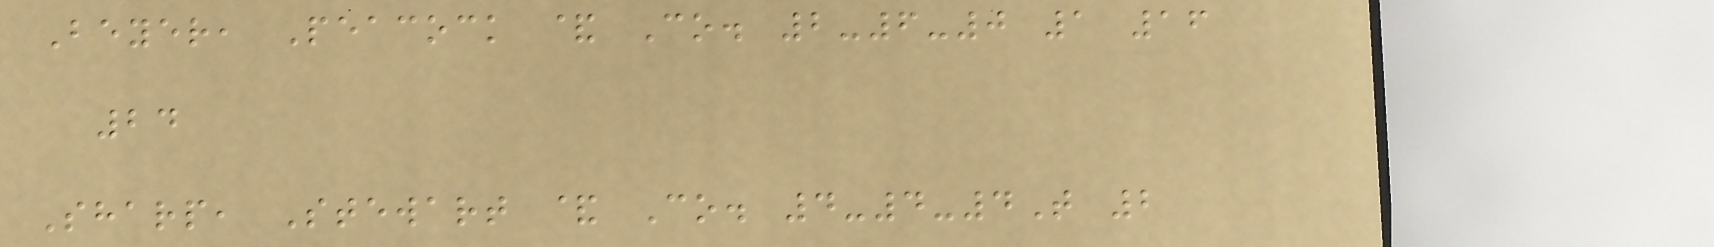Beyer, Peacock & Co. 2-6-0 1 16
24
Sharp, Stewart & Co. 4-4-4T 2
